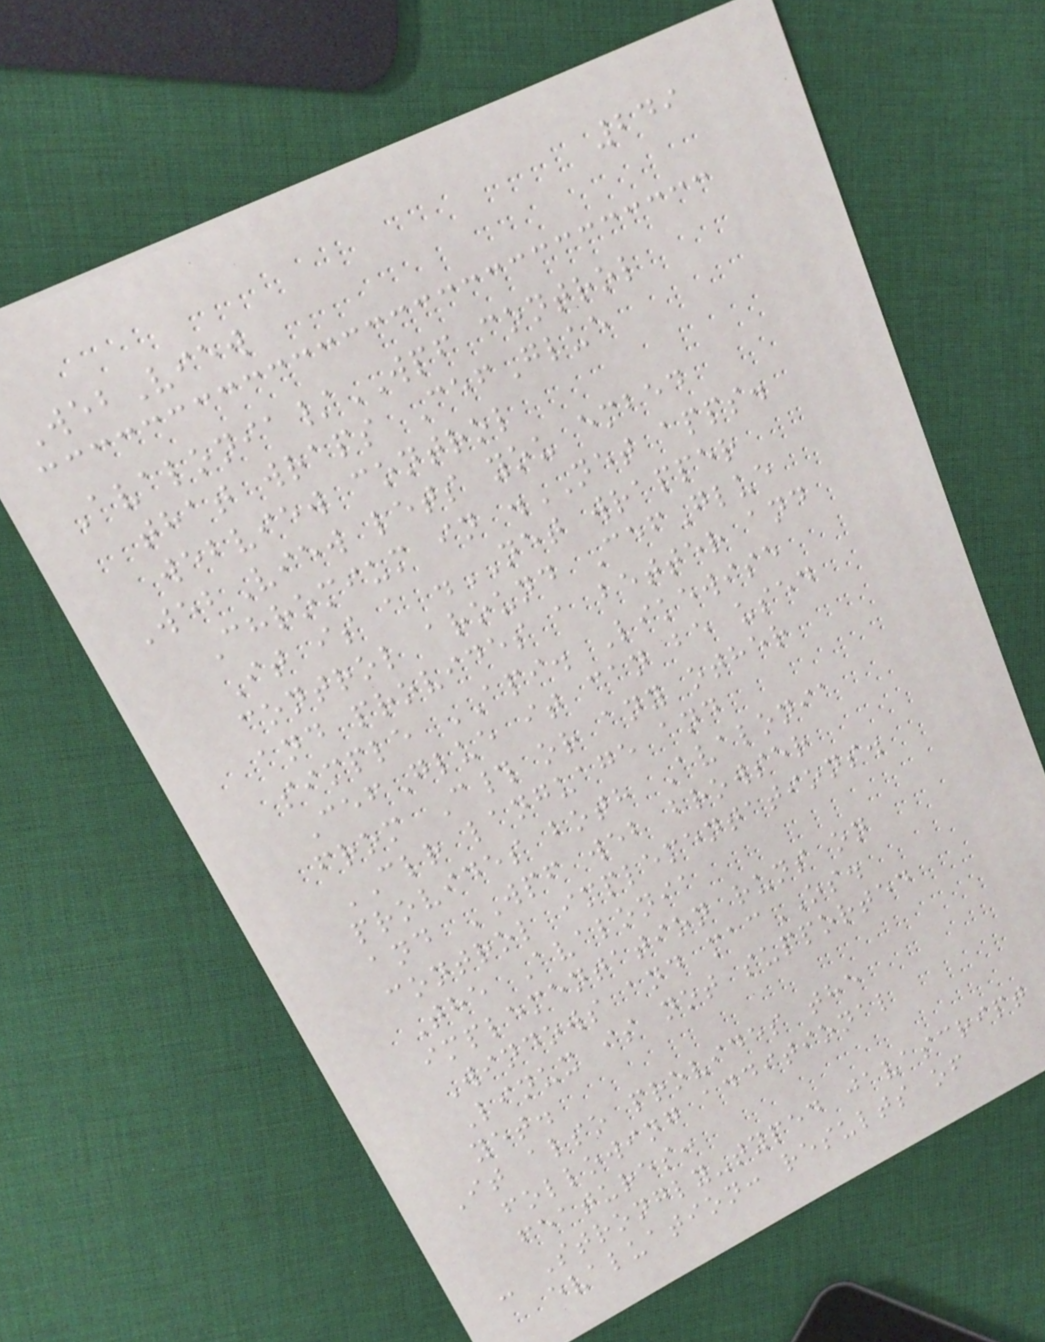249
WebView
Avalonia/WPF control
that wraps CefGlue
webview control
WebView lets you embed
Chromium in .NET apps.
It is a .NET wrapper
control around CefGlue
and provides a better and
simple API. Likewise
CefGlue it can be used
from C# or any other
CLR language and
provides both Avalonia
and WPF web browser
control implementations.
The Avalonia
implementation runs on
Windows and macOS.
Linux is not supported
yet.
It also provides the
following additional
features:
- Strongly-typed javascript
evaluation: results of
